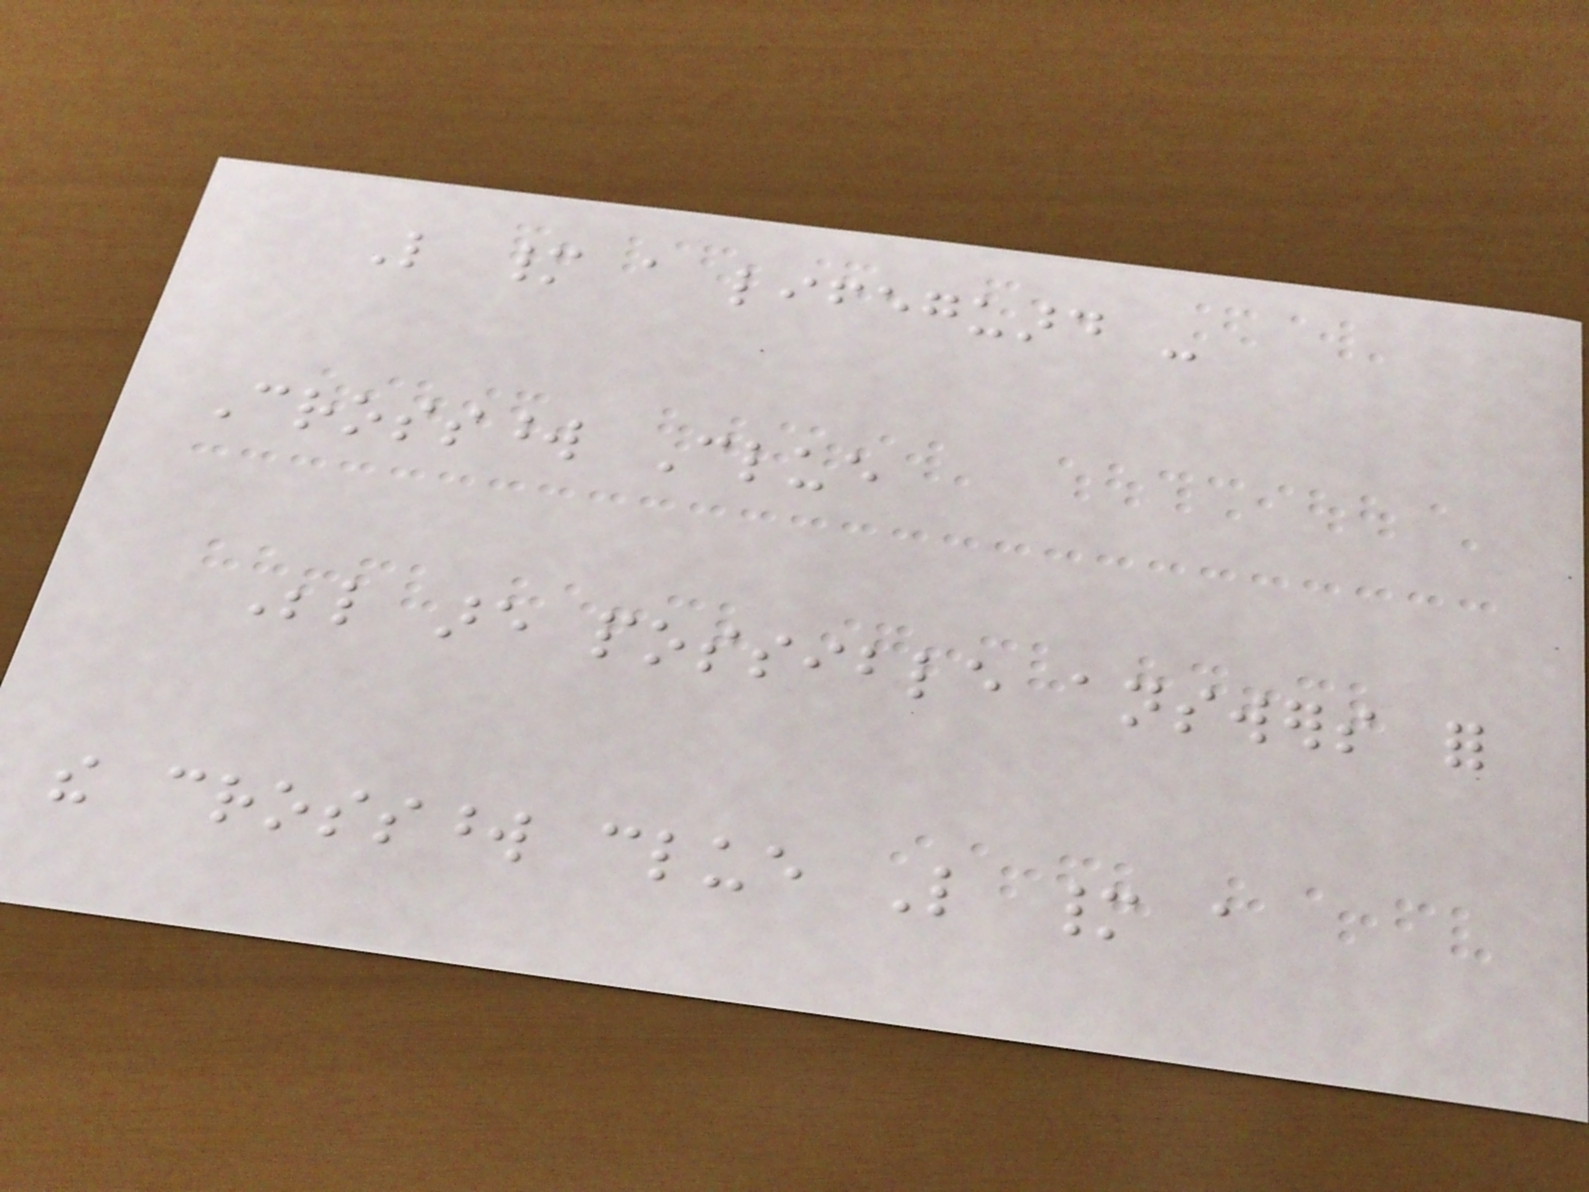Like many a lifeguard -
Crossword Clue
Below are possible answers for
the crossword clue Like many a
